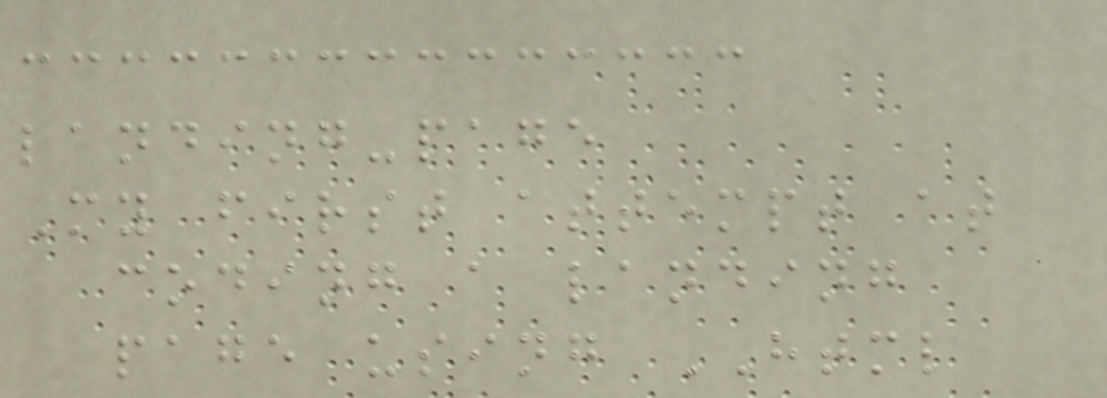landing-page
My first attempt at
coding a landing
page using HTML
